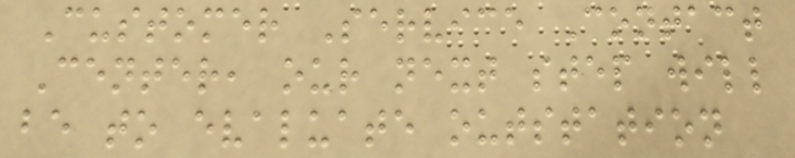Customer Service Contact
Center, our next step will
be to evaluate outstation
